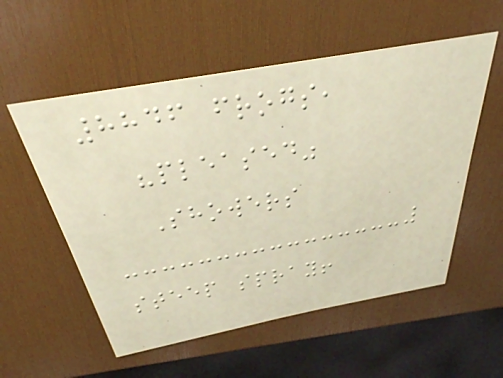8846 frogs,
"pleased"
Showers
steep spray!
